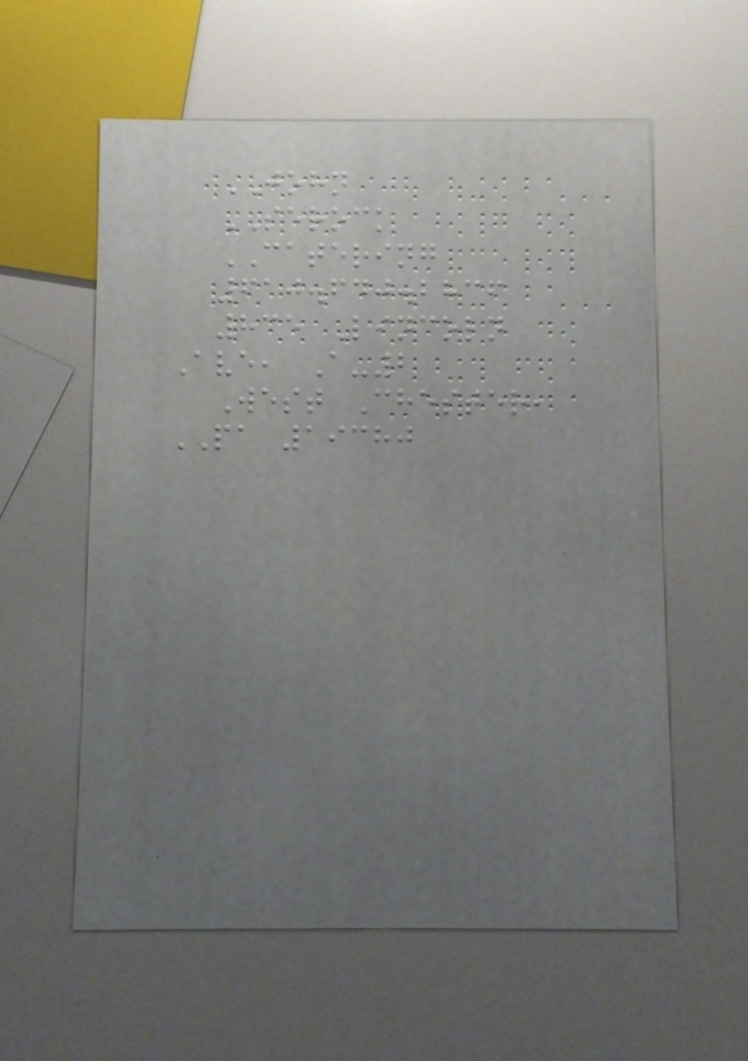JOHN
SEROCK
CATERING
610.640.2836
835 Lincoln
Ave, A-2
West Chester,
PA 19380
